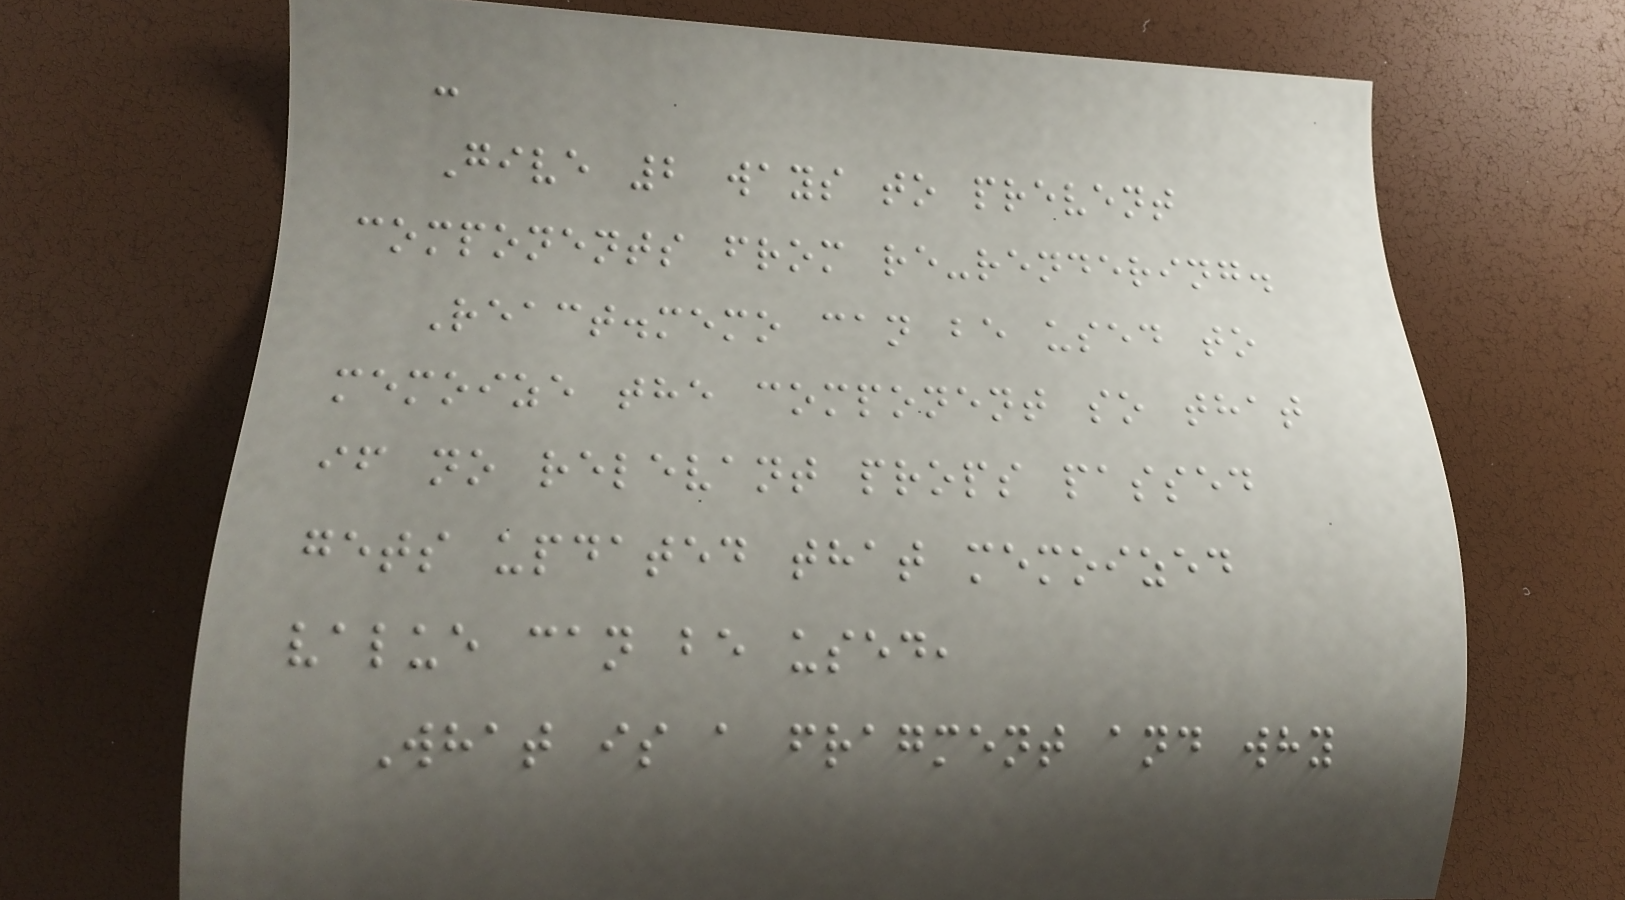-
Give 2 ways to prevent
components from re-rendering.
React.memo can be used to
memoize the component so that
if no relevant props passed
gets updated that memoized
value can be used,
What is a fragment and why
